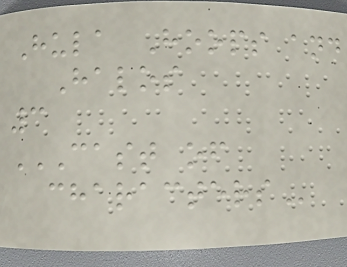Hula Hoops and
Halos
3
CAST OF
CHARACTERS
